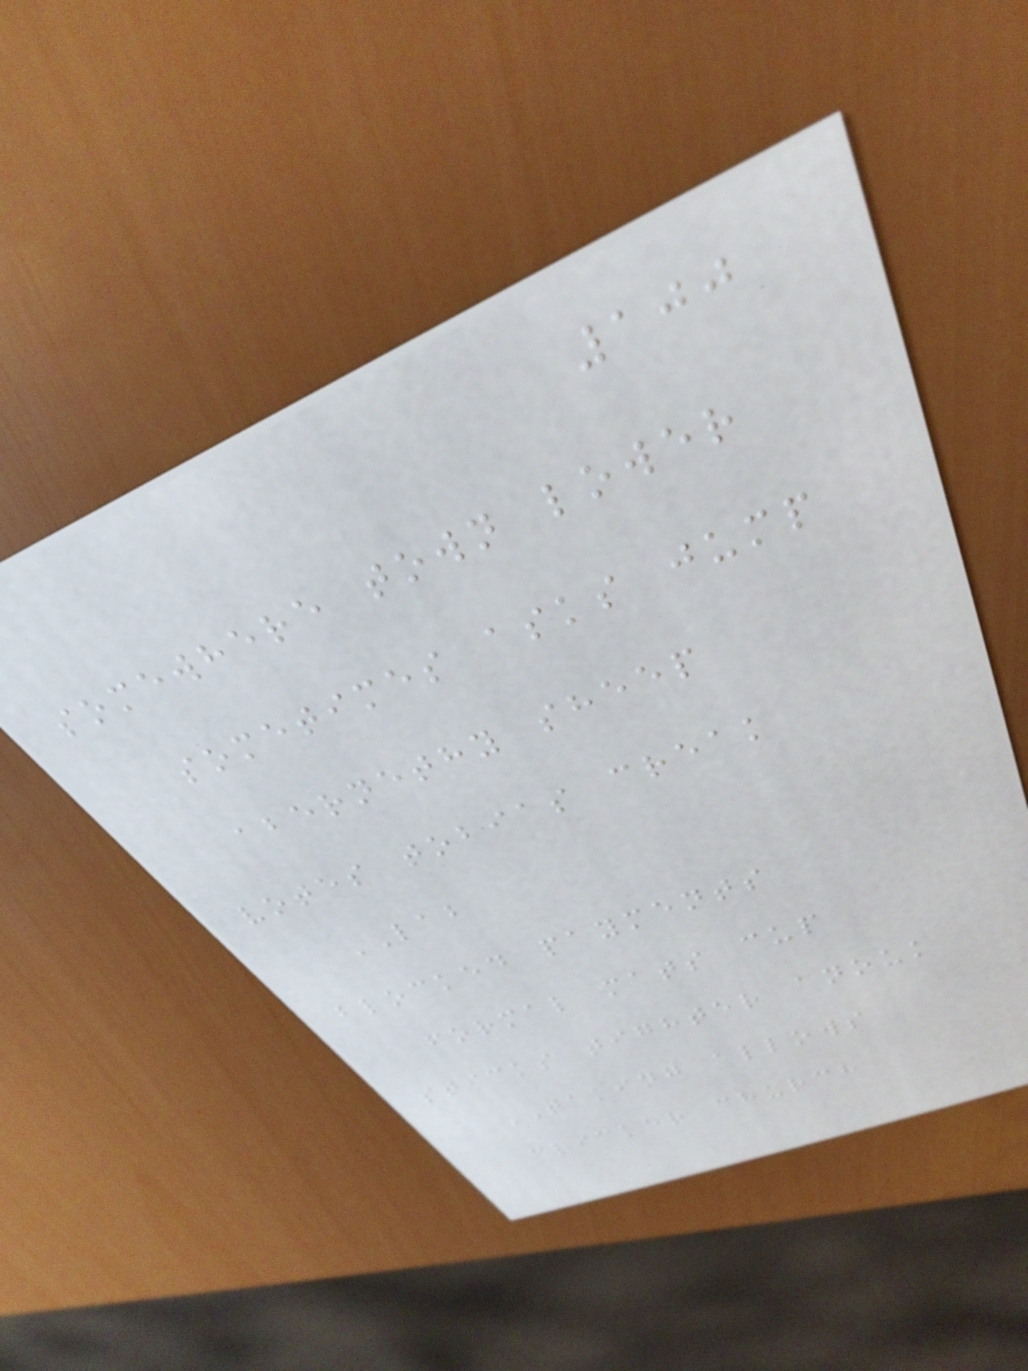100
somewhere town lower
sometimes asks jump
abernethy sheep
votes tobias creak
LAB
blocked payments
formal mats cup
sticks tighter anouk
TAKING allows
clicker church
